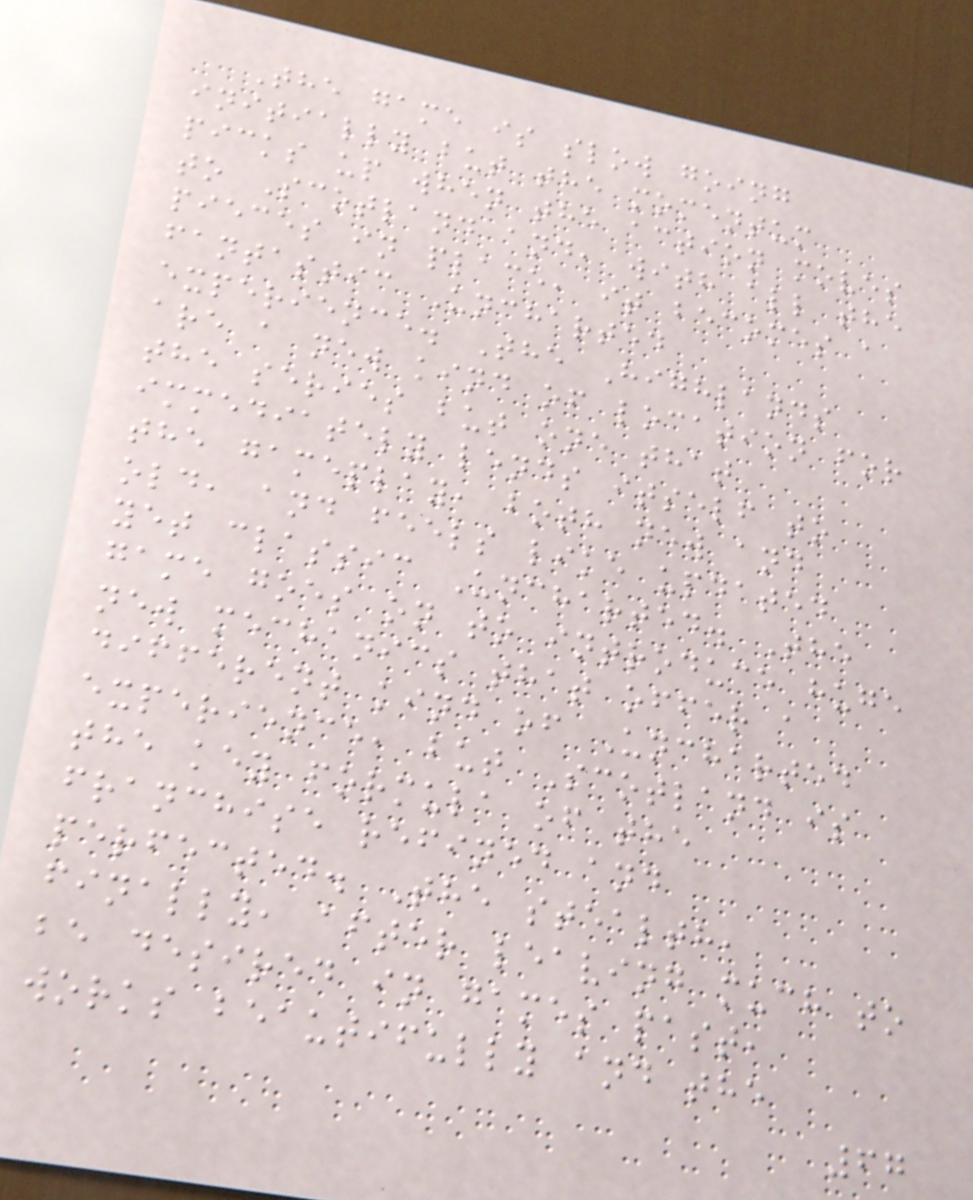The game is slow going
initially but the momentum
picks up when the action moves
to Scotland and, with all the
pieces in place, it becomes a
fantastic Uncharted
experience. The Highlands
are a new kind of location for
the series but one that
immediately lends itself to
the gameplay, both new and
old, and feels like updated
yet classic Uncharted. The
game goes on to introduce huge
new mechanics that offer a
different kind of Uncharted
experience, but Scotland is
the key formula of the
franchise refined and
perfected. The stealth,
finally, after leaving much to
be desired in games past,
works beautifully and the
67
